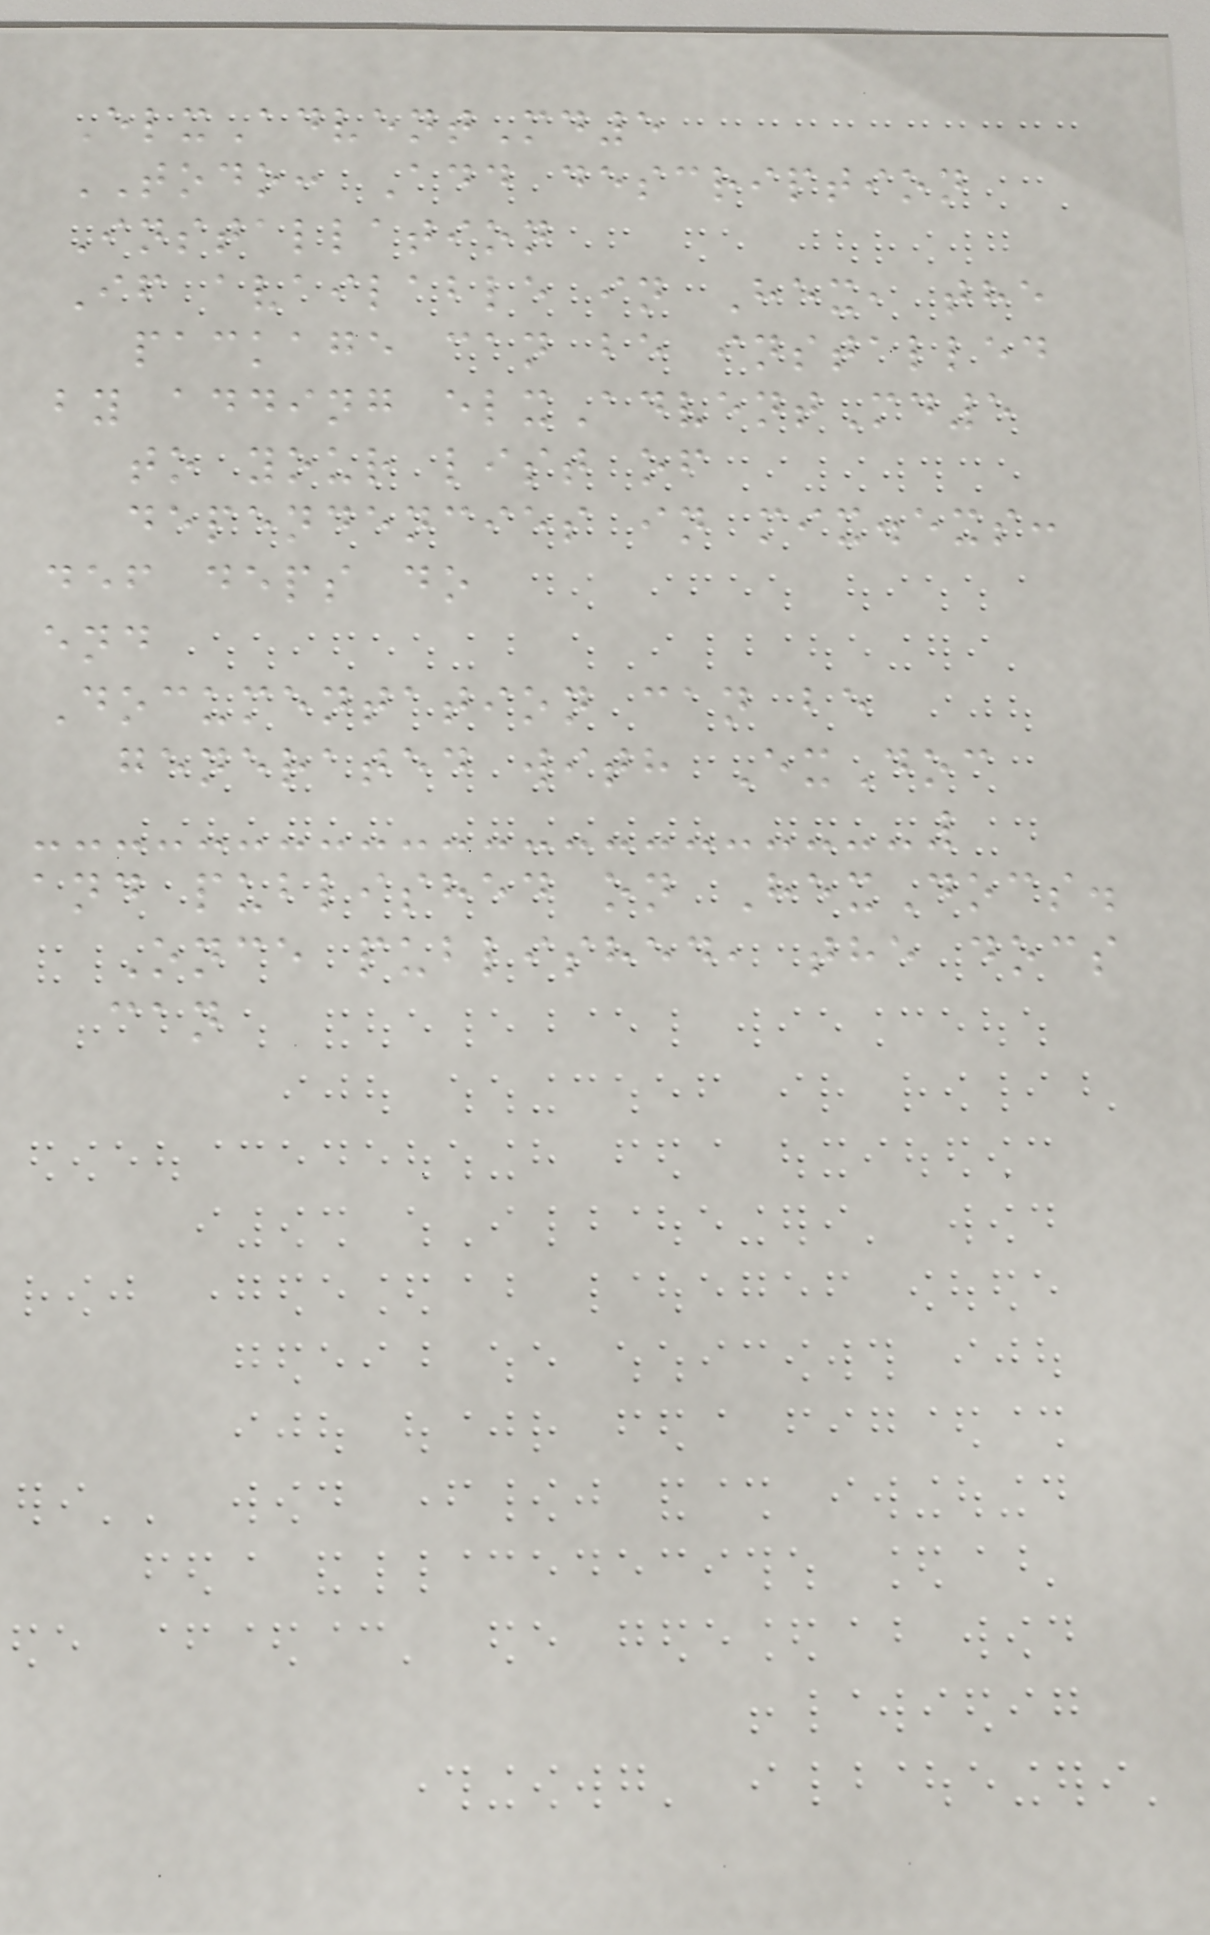ElxAdventMd5
TODO: Add description
Installation
If available in Hex, the
package can be installed
by adding elxAdventMd5
to your list of
dependencies in mix.exs:
def deps do
end
Documentation can be
generated with ExDoc
and published on HexDocs.
Once published, the docs
can
